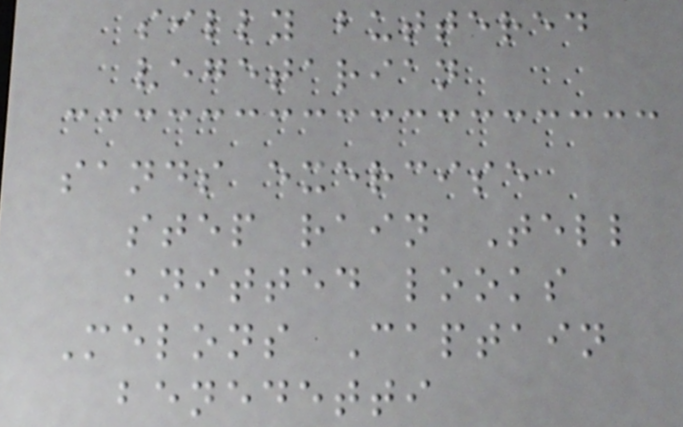silly buttered
vegetarian
sands exercise
step rain Tell
knitted looks
Melons Captain
benedetti
